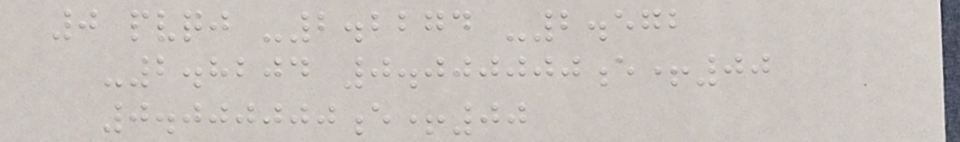0 pvqj -2.2274 -2.572
-2.8204 0.000000e+00
0.000000e+00
